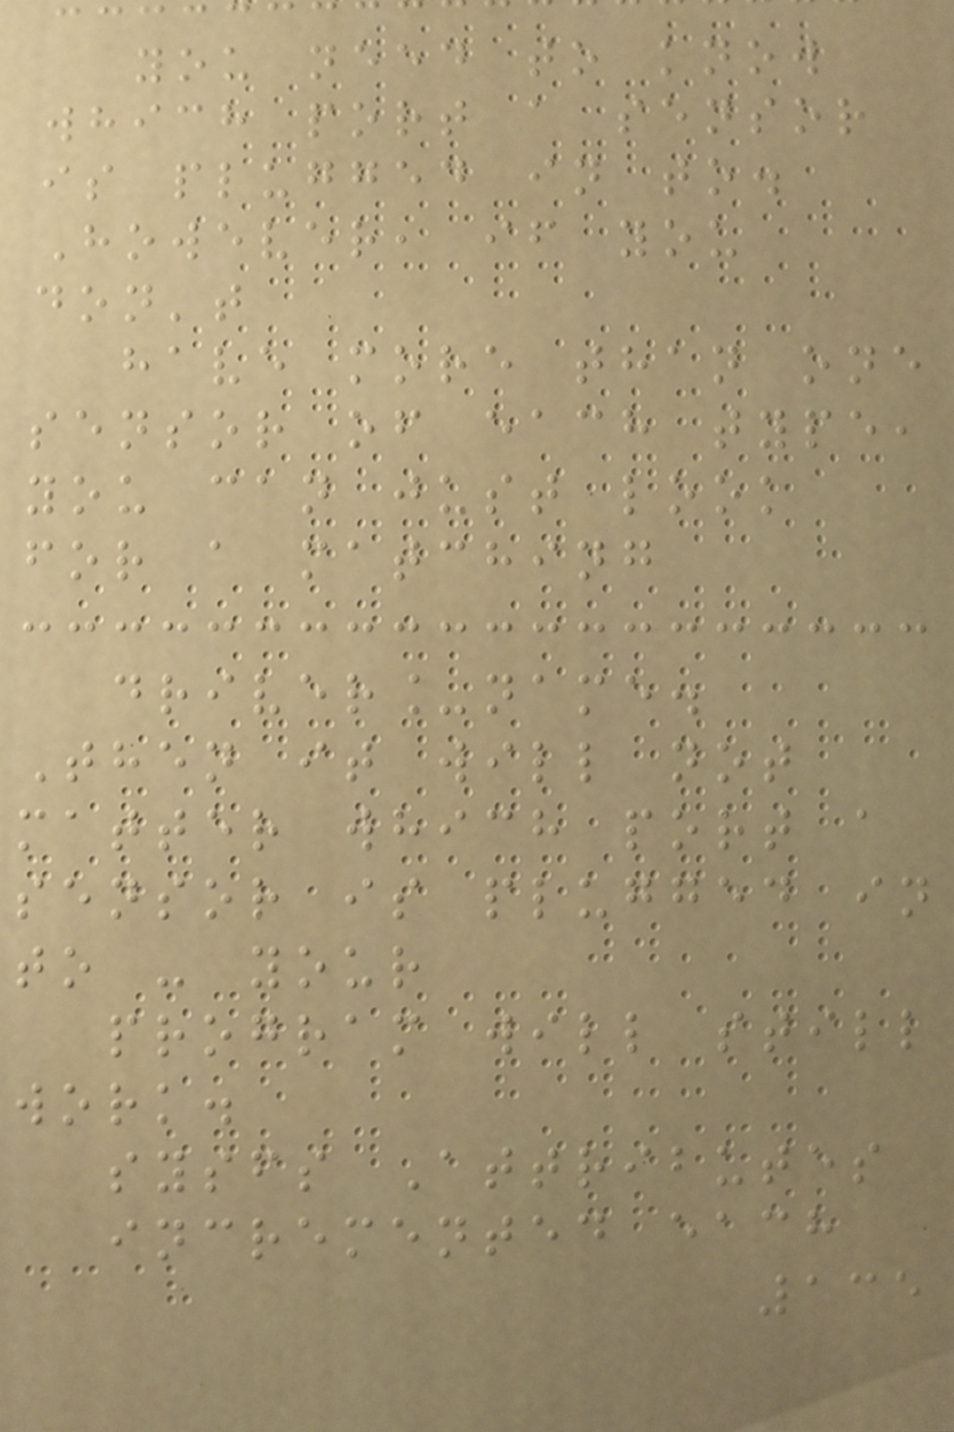you need to know
which port a sensor
is plugged in to.
However, if you
don't
have more than one
sensor of each type,
you can just look
for a matching
driver_name.
Then it will not
matter which port a
sensor is plugged in
to - your
program will still
work.
sysfs Attributes
incremented each
135
